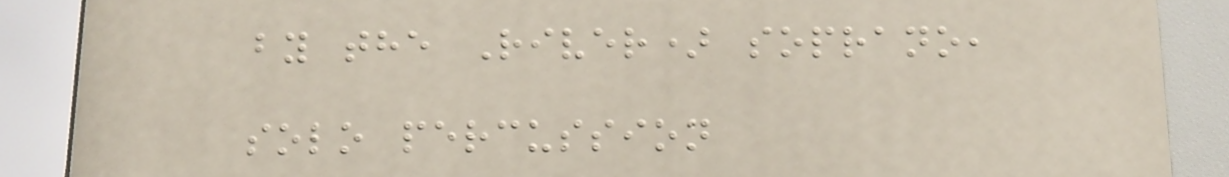by the River) soprano,
solo percussion
